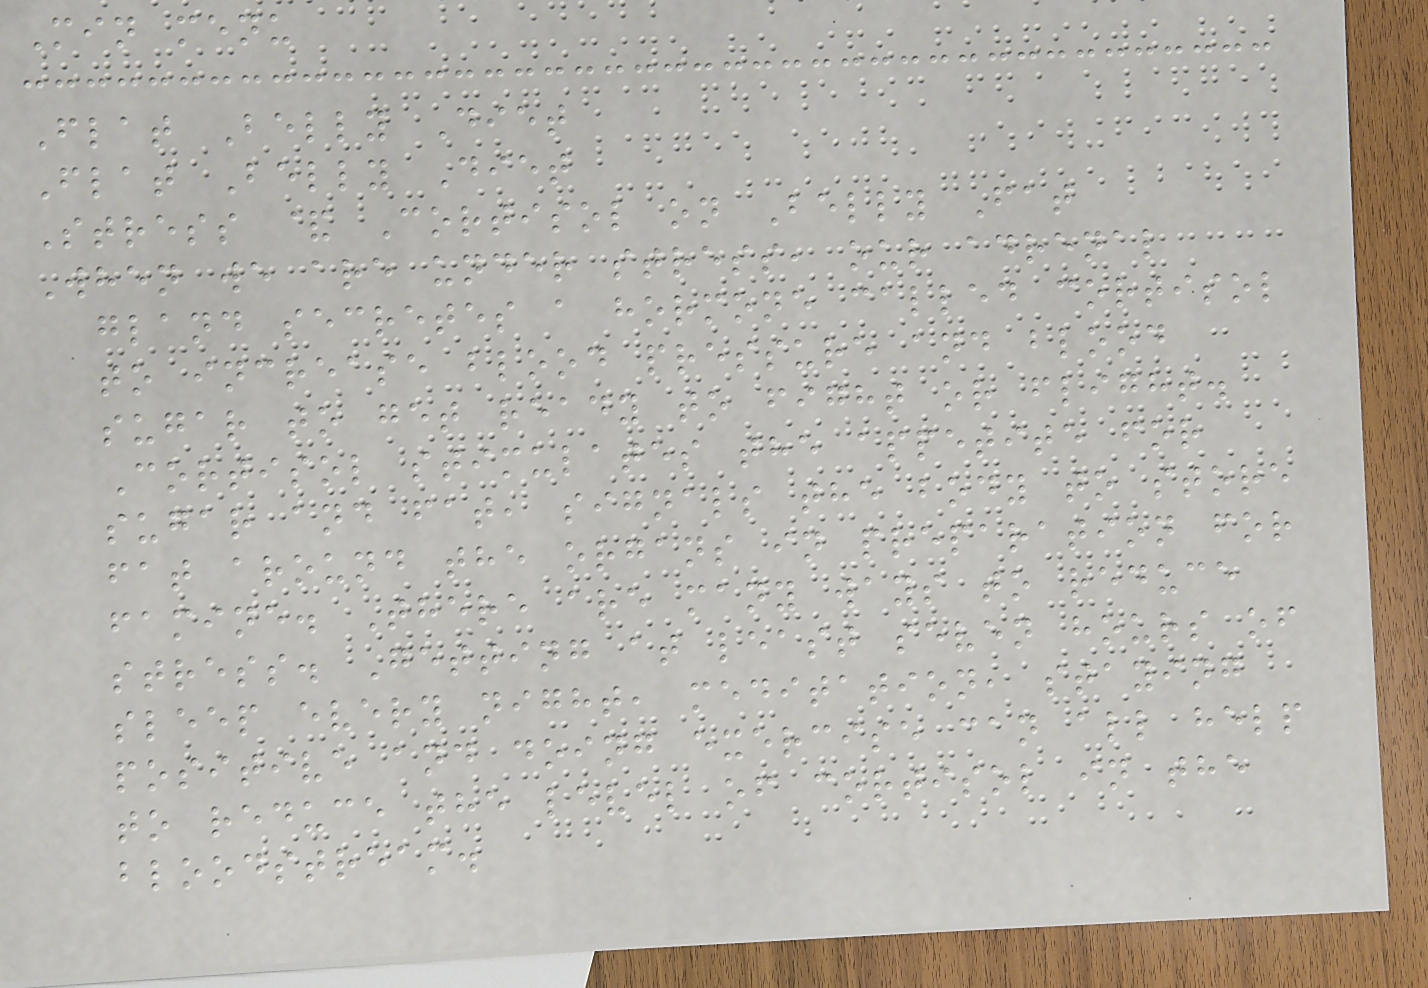Min menu
Flat Belly Diet
Flat Belly Diet
Stress & Cortisol on Belly Fat
When we are under stress, our adrenal
gland secretes a hormone called cortisol
to increase blood pressure and blood
sugar to get ready to fight or flight.
Cortisol stimulates the appetite for
sugar and fat, signals the body to store
fat around the organs in preparation for
famine. There are many ways to reduce
stress. Getting at least seven hours of
sleep every night, meditation, staying
positive and doing exercise can all help
to reduce the level of cortisol in the
bloodstream.
